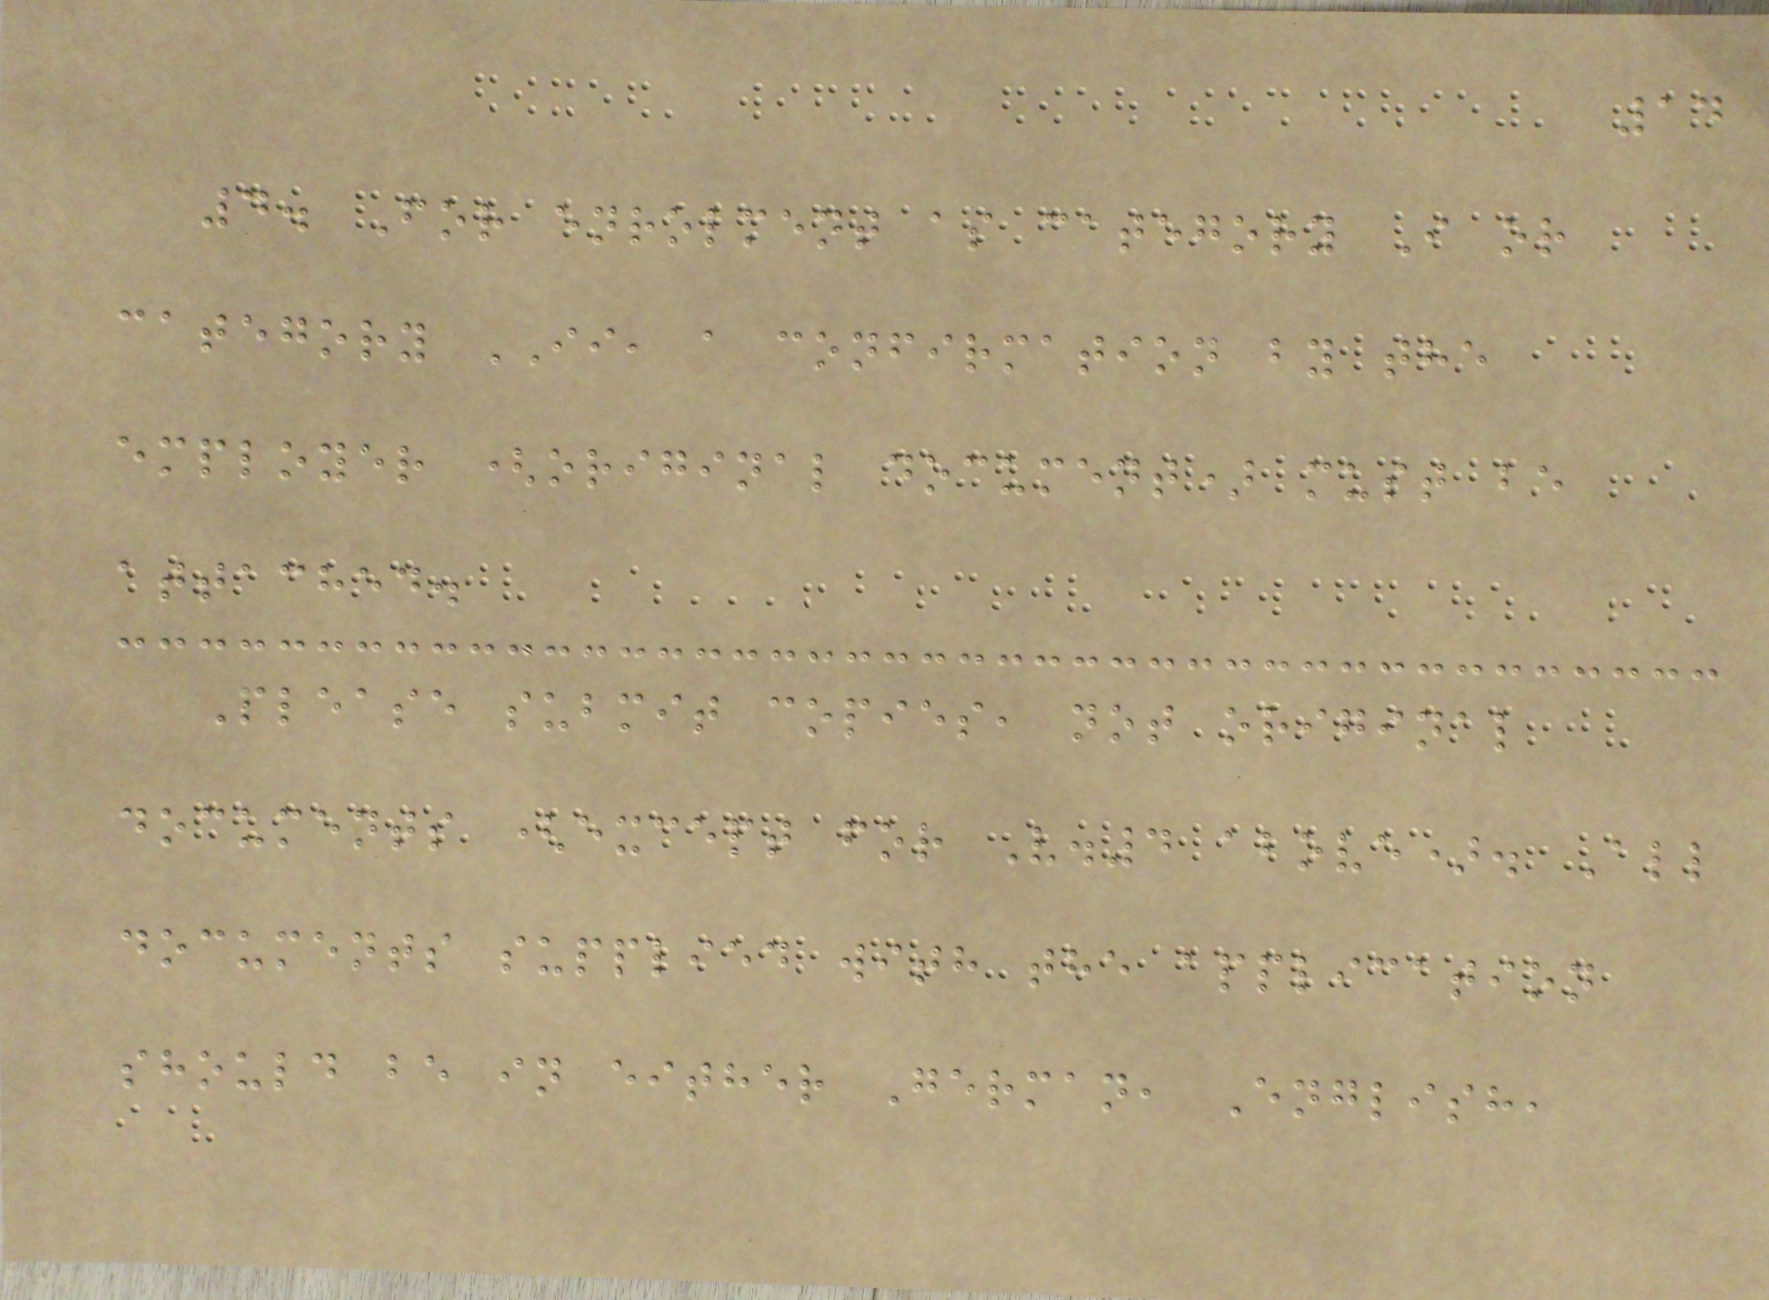14
4. For enrolment as category I or
category II, a confirmation by the
employer (original document) must be
attached.
Please submit copies, not original
documents (except for V.4 above). All
documents supplied with the application
should be in either German, English,
